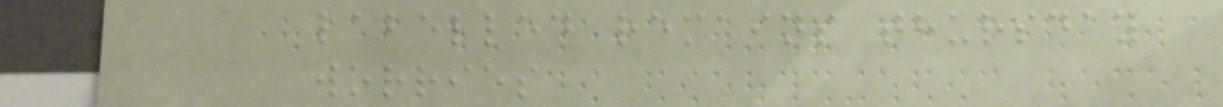labelled remains thursday
worries
